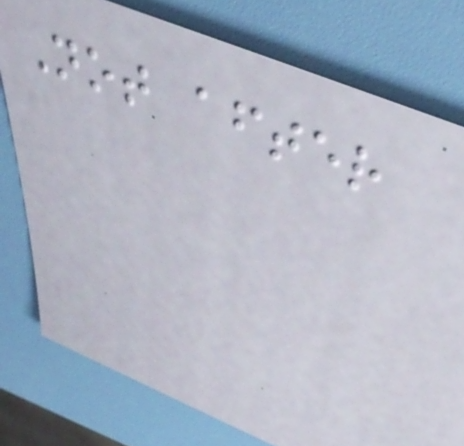Not after
